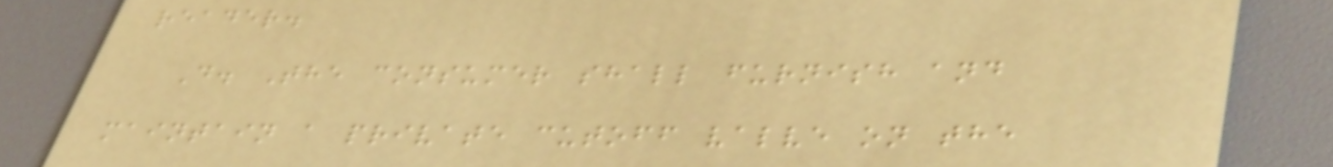reader.
D. The consumer shall furnish and
maintain a private cutoff valve on the
